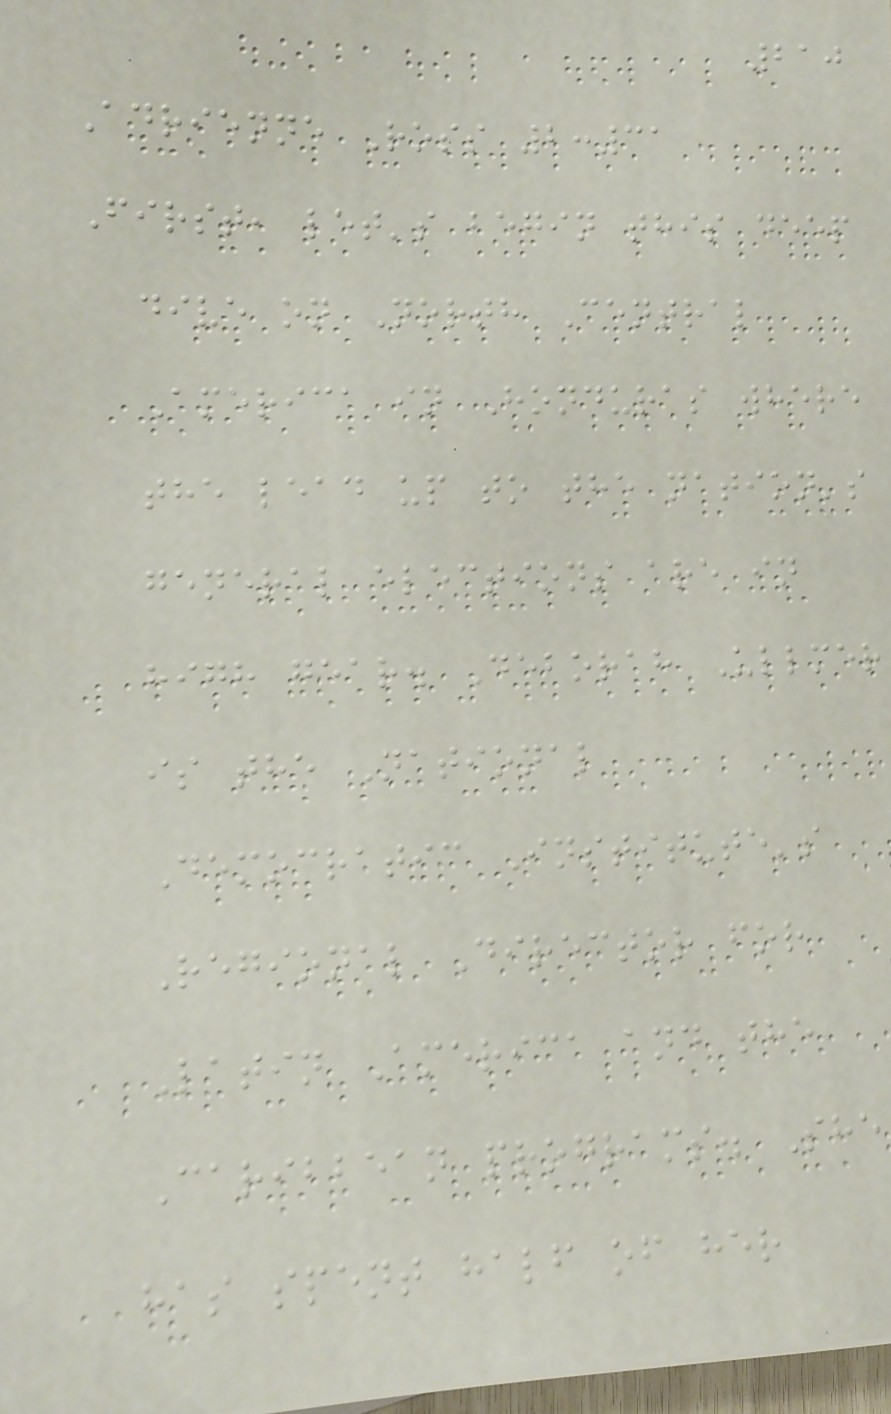210
Adrienne Ross 2:31
First, let's begin this deep
dive on North Central
America in Honduras where
the lead up to the nation's
general elections are in
high gear. Deborah Ullmer
is the National
Democratic Institute's
Regional Director for
Latin America and the
Caribbean programs. She
has spent half of her
